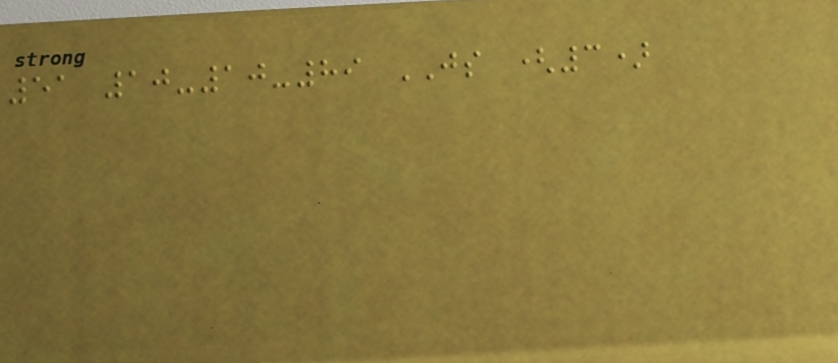51 10-10-89 JS (3)
